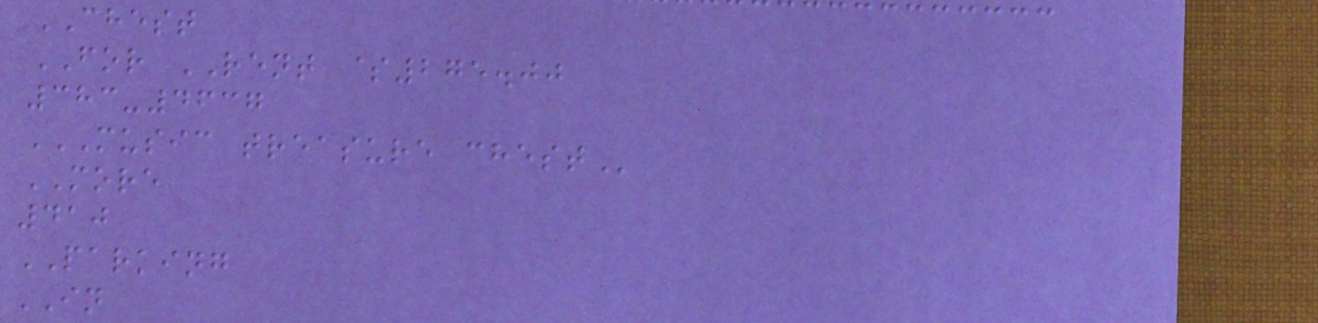CHEST
FOR RENT $275.00
383-4637
MUSIC TREASURE CHEST
MORE
410
PARKING
IN
